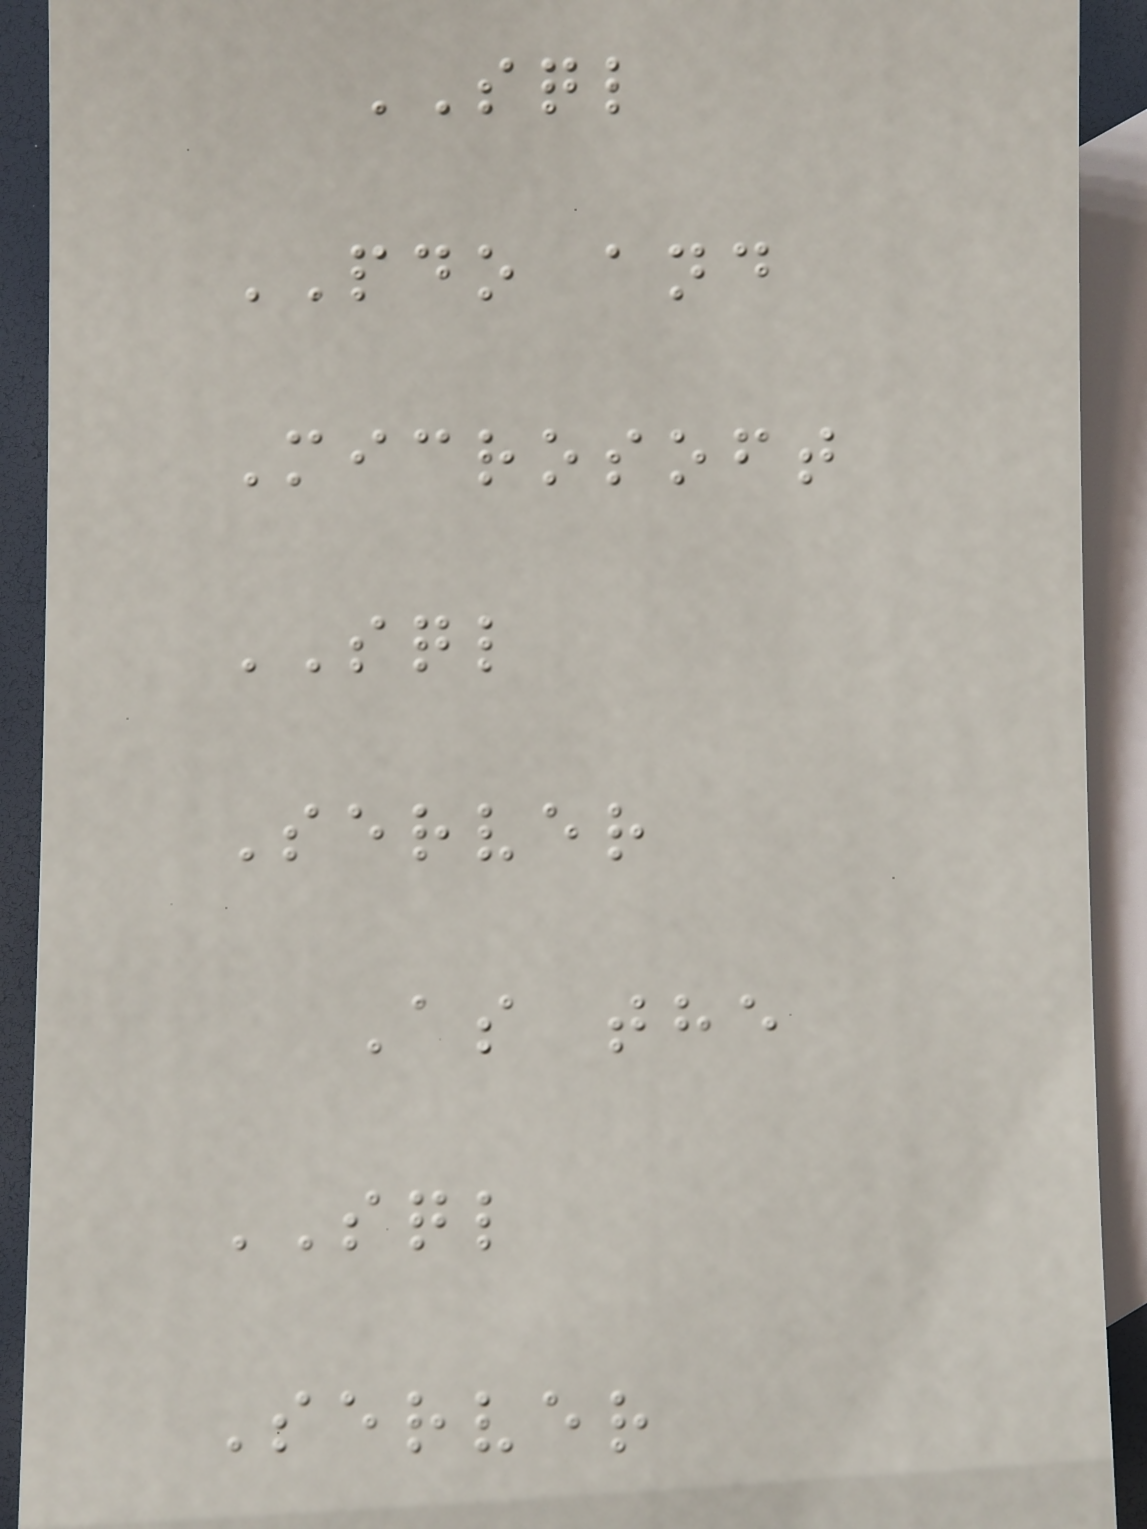SQL
PDO and
Microsoft
SQL
Server
As the
SQL
Server
